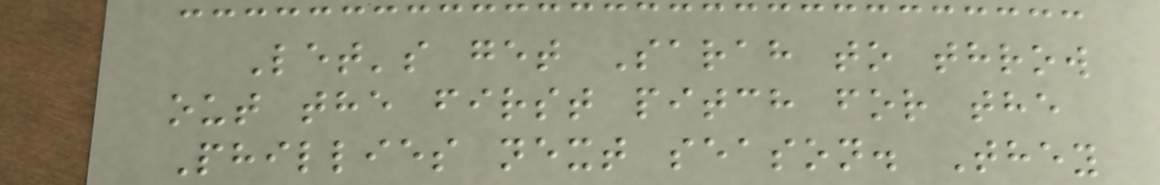Let's get Sarah to throw
out the first pitch for the
Phillies next season. They
